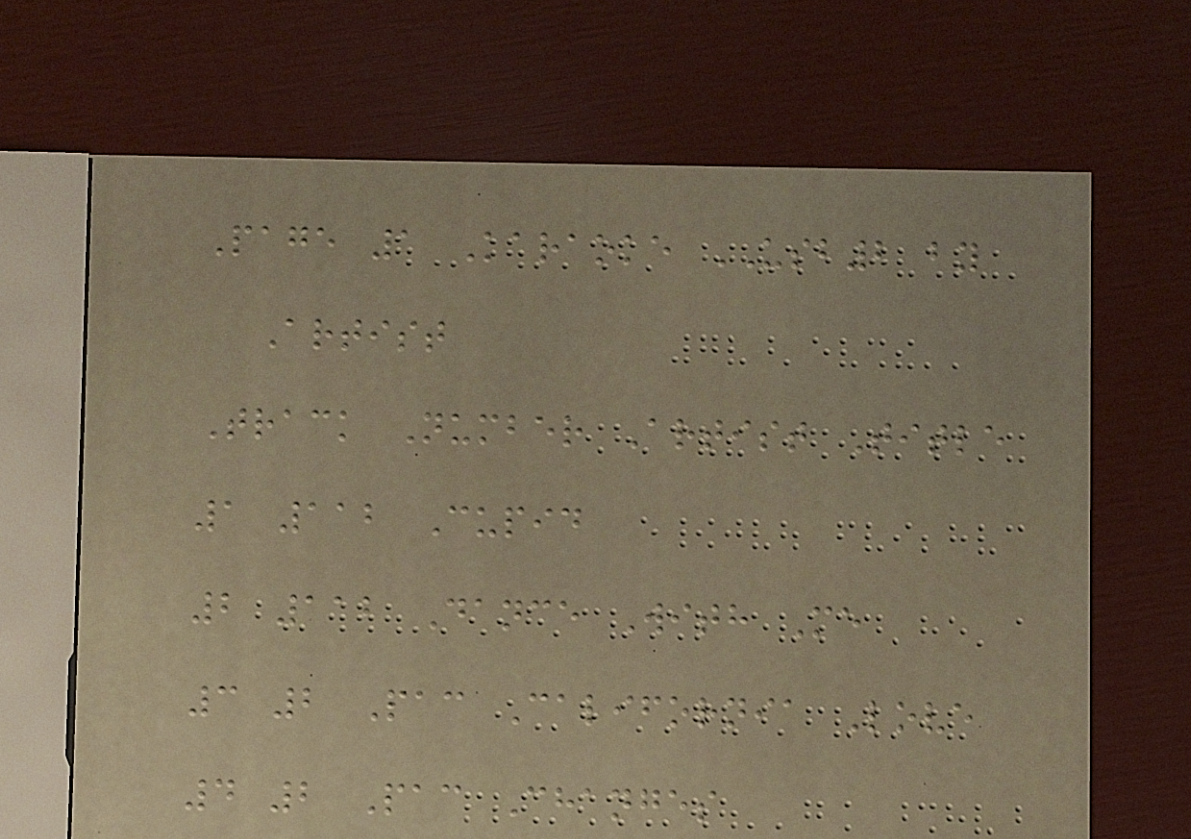Page 1 Karaoke USB2 by
Artist
Track Number Artist Title
1 112 Cupid
2 112 Dance With Me
3 2 Pac California Love
4 2 Pac Changes
